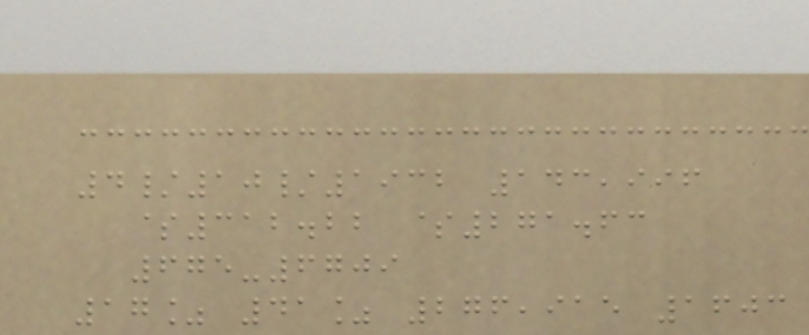4/10/1932 143,996
$312.22 $271.63
675-6709
17% 41% 276,915 1603
